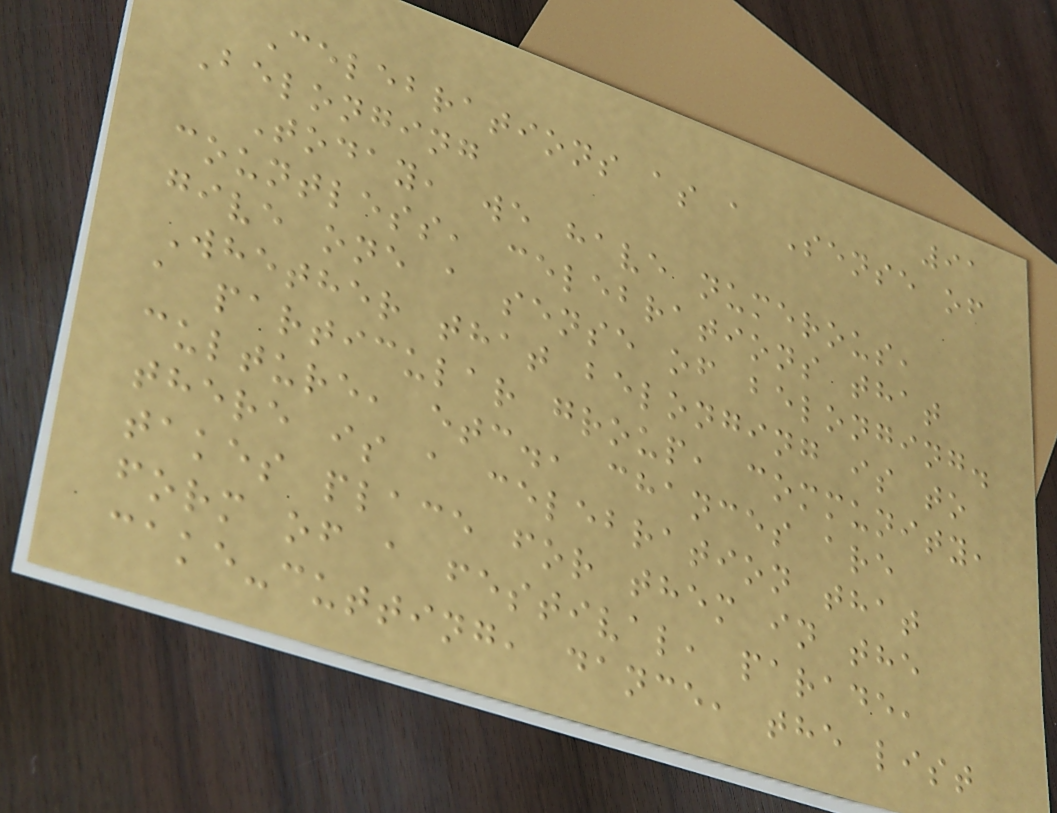91
Celebrations as a Sense of
Belonging
Today, we have numerous,
countless, celebrations that
give one a sense of belonging.
Whether that belonging is to
a particular group, community,
culture, etc., chances are
there is a celebration that
takes place for them in the
form of a festival, parade,
cake-cutting, dance, the list
